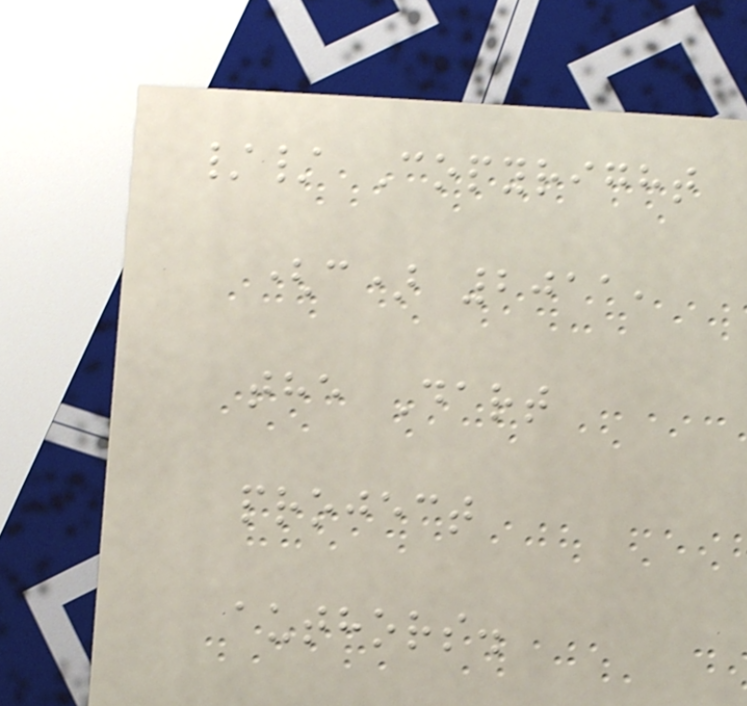// Copyright
(c) 2011,
the Dart
project
authors.
